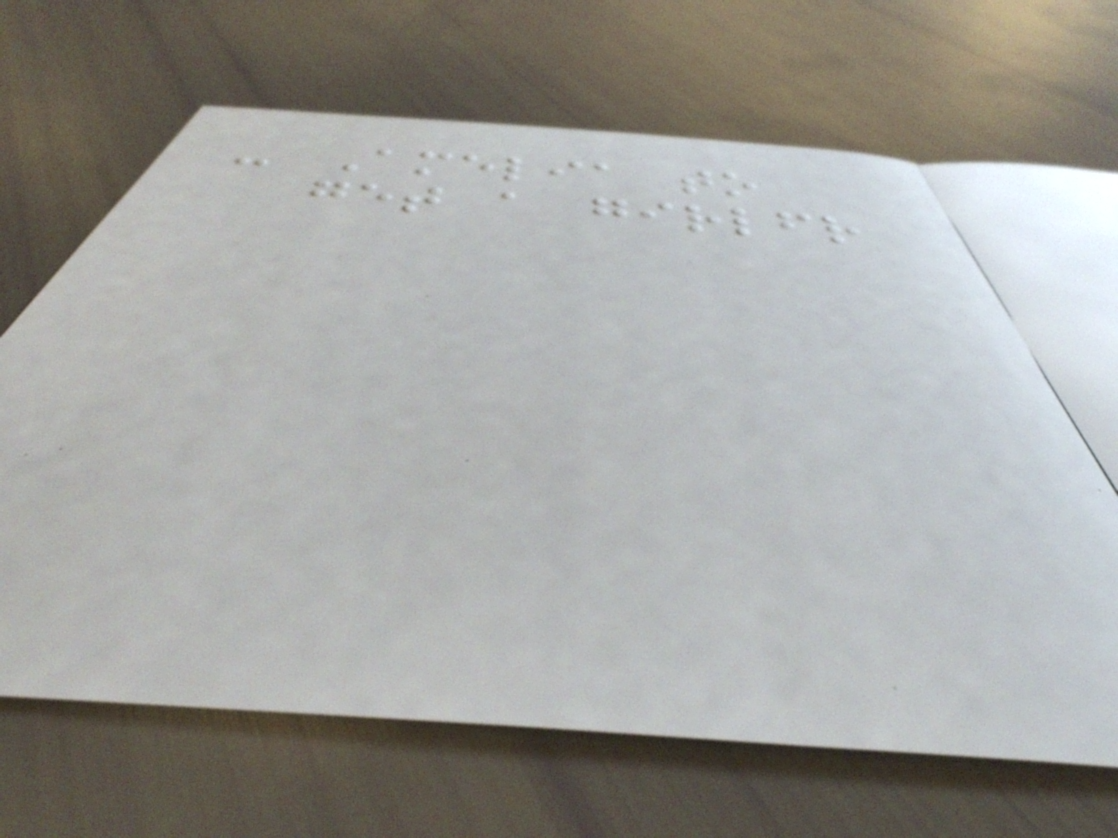- Amelia to
get a girlfriend
